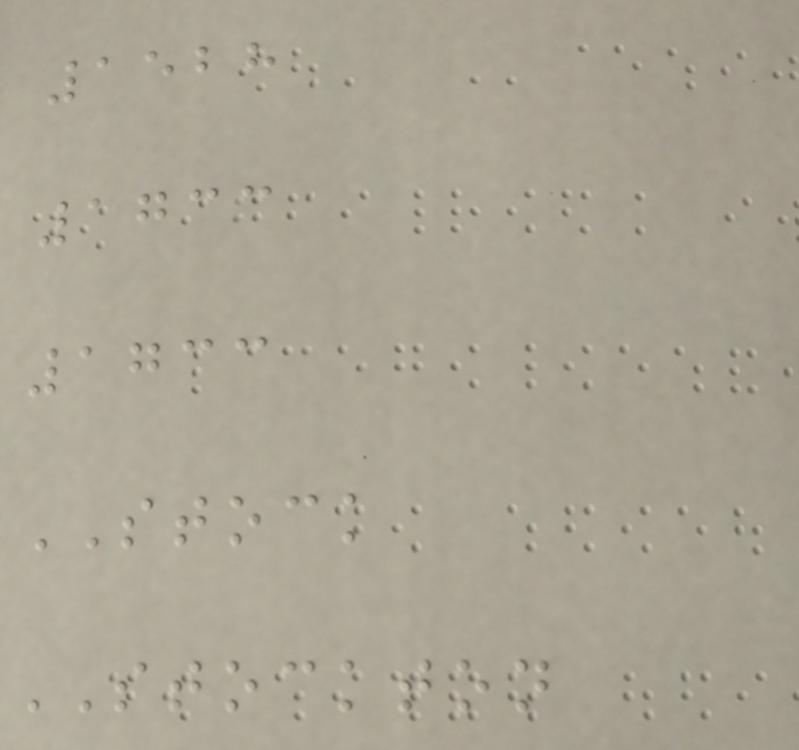1528
1733
1733
STOCK
STOCKTON
